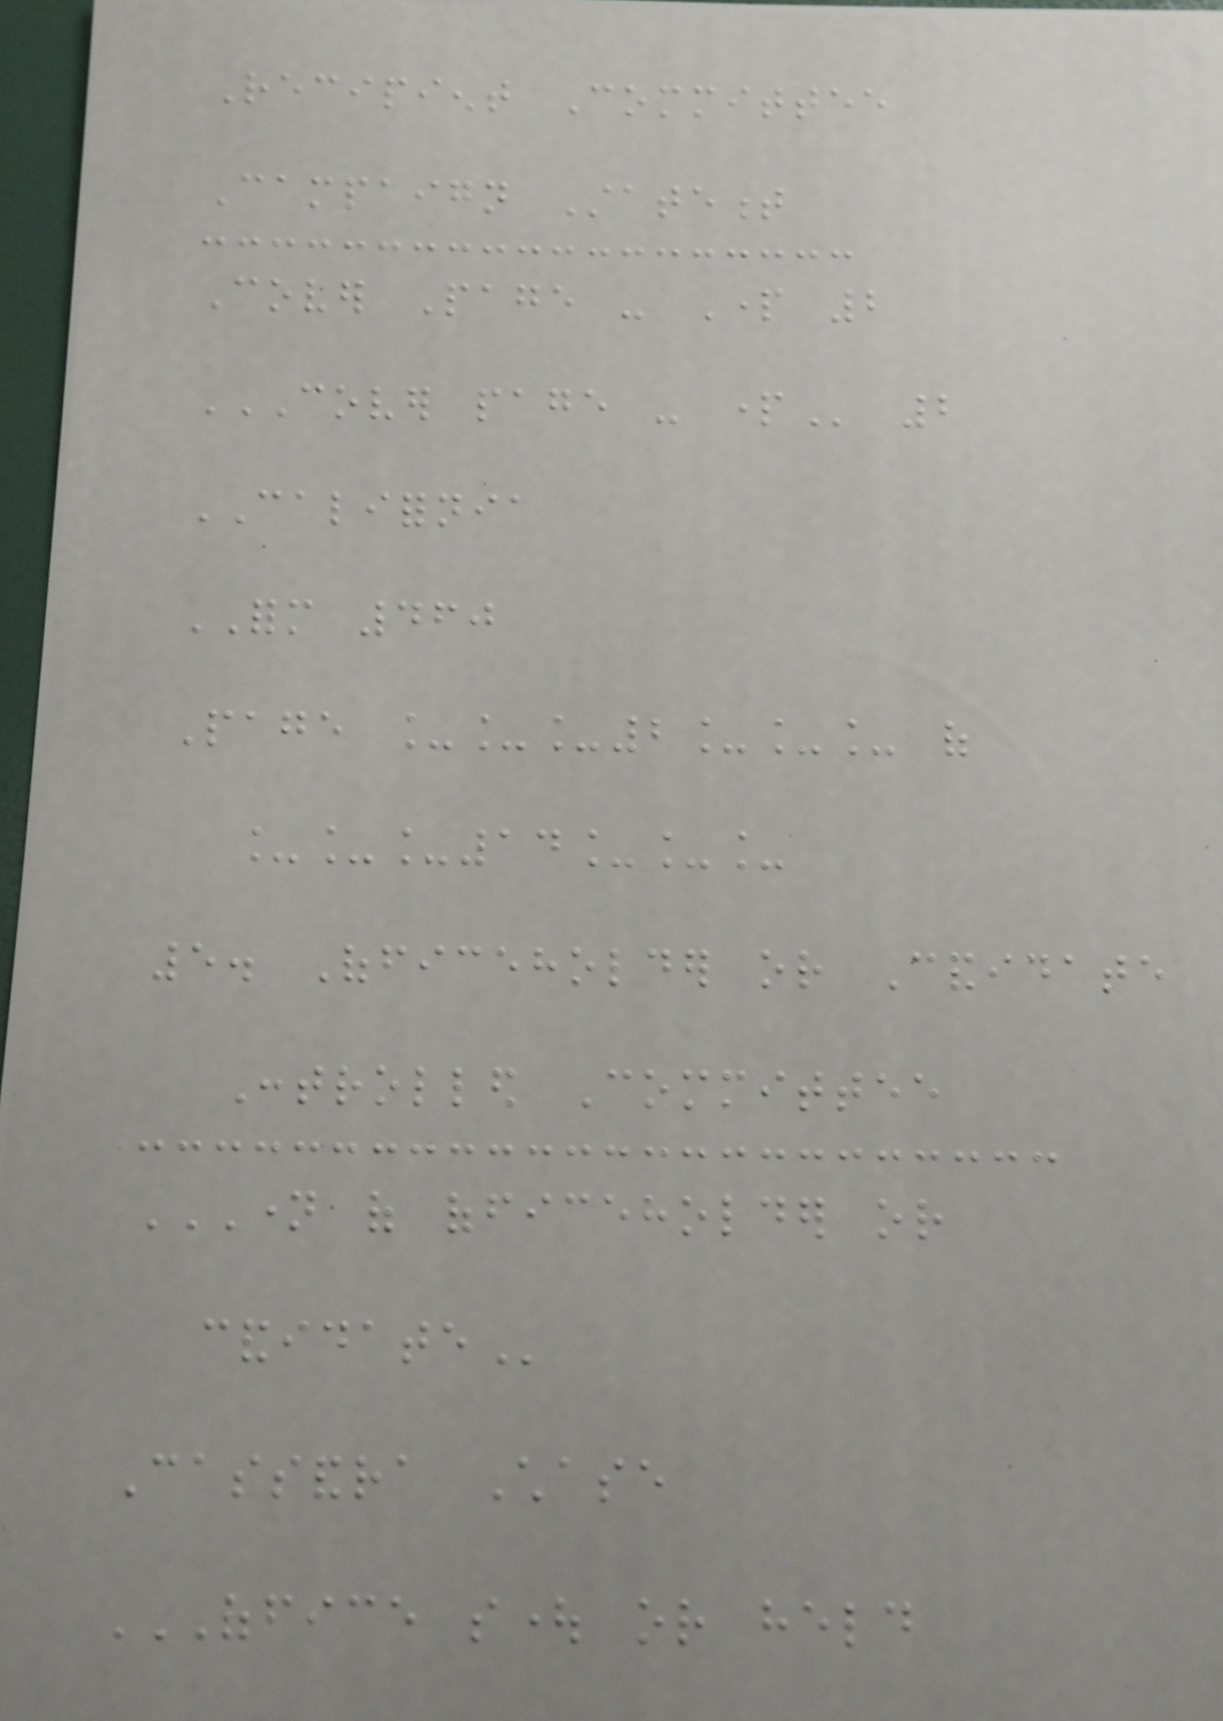Recipient Committee
Campaign Statement
Cover Page - Part 2
COVER PAGE - PART 2
CALIFORNIA
FORM 460
Page ___2___ of
___14___
5. Officeholder or Candidate
Controlled Committee
NAME OF OFFICEHOLDER OR
CANDIDATE
Cassandra Chase
OFFICE SOUGHT OR HELD
